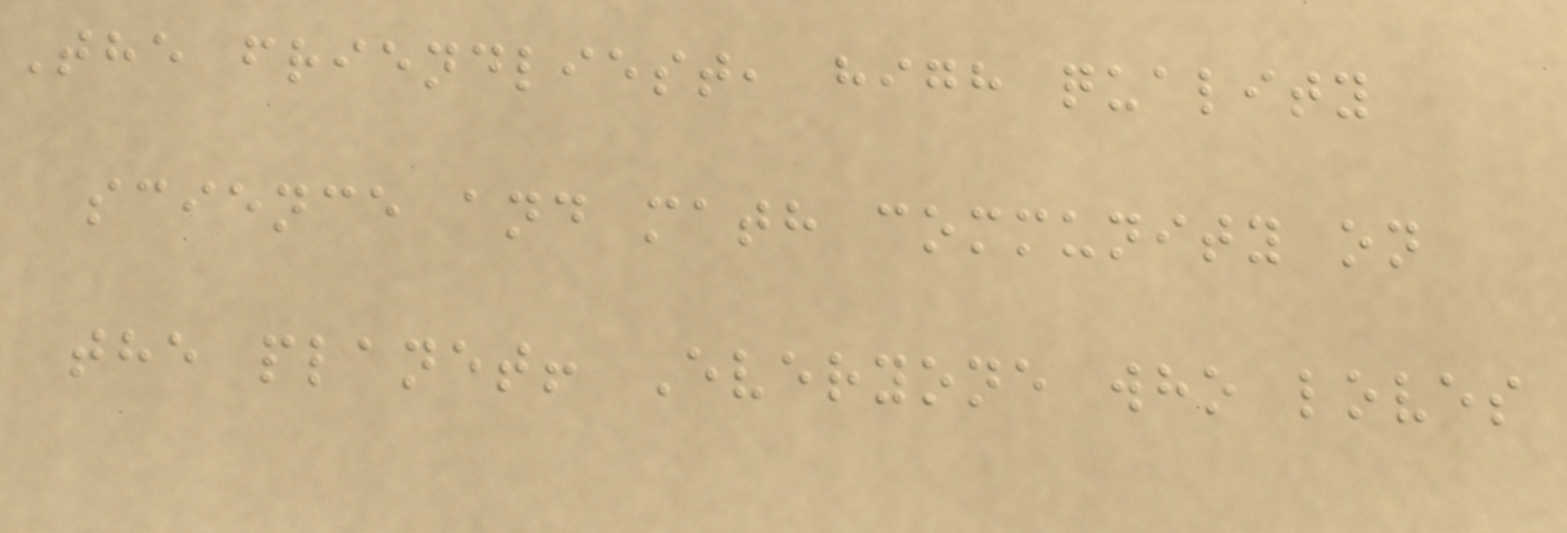The friendliest, high quality
science and math community on
the planet! Everyone who loves
